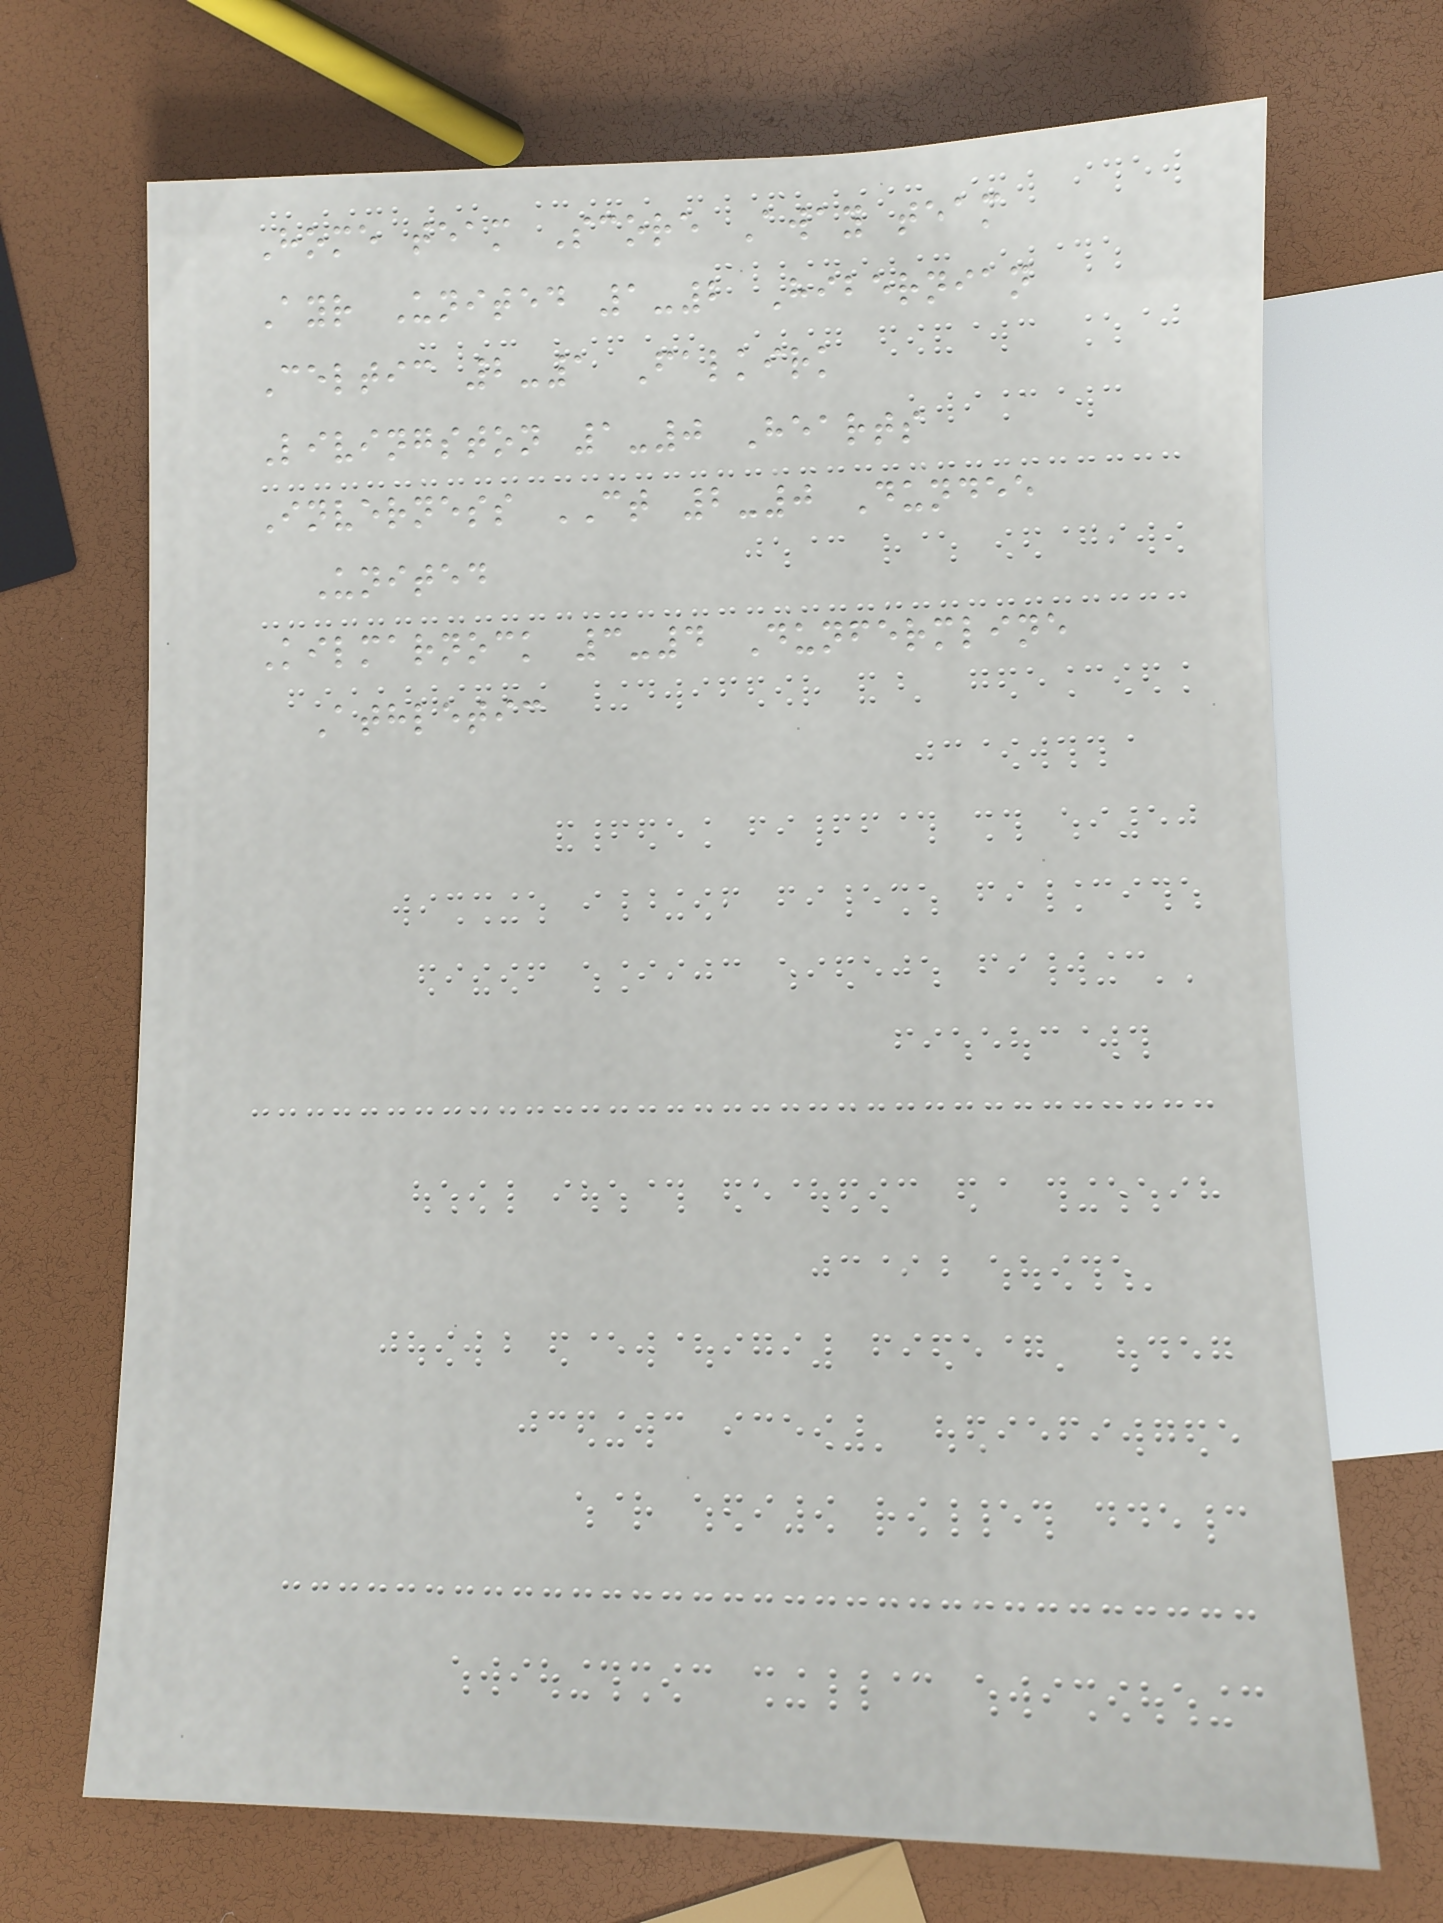Home team Score Away team
Ayr United 1-2 Hibernian
Celtic 2-1 Falkirk
Livingston 1-0 Hearts
Inverness CT 2-0 Dundee
United
Kilmarnock 3-4 Dunfermline
Athletic
